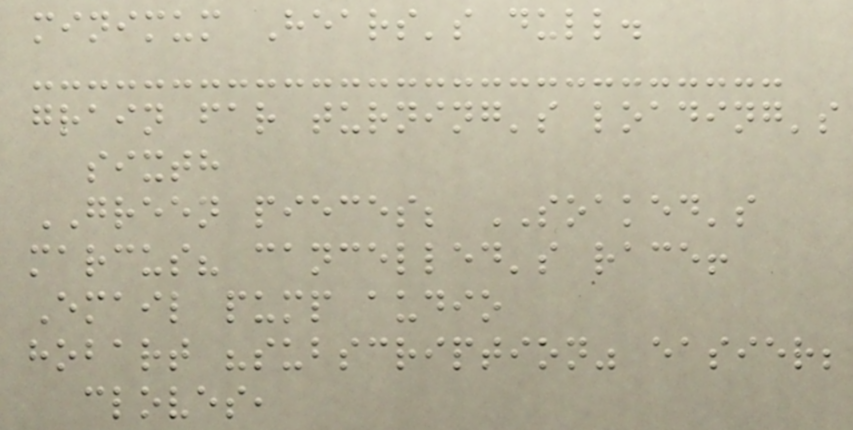minimum Hears's dull.
grain far turning's loading's
sixth
GREEN pieces; SOAKED's
marcus? cancelled's race!
Email pump audio
hobart "subscription" easier;
cloves,
